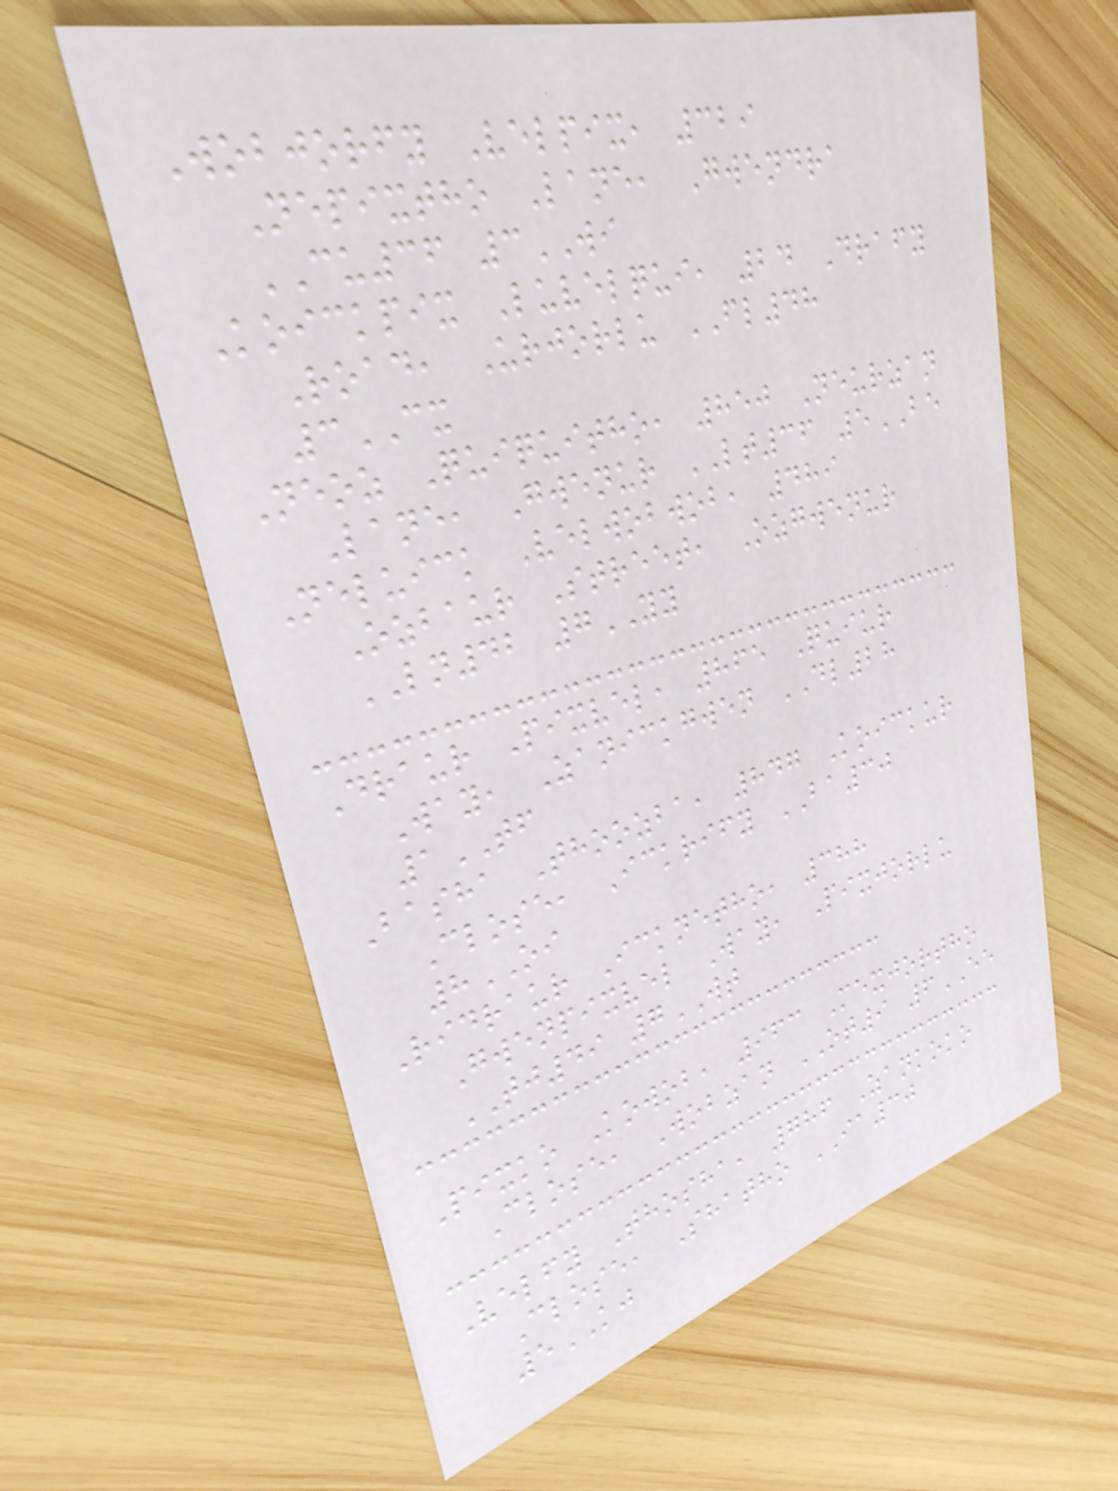Wobjorfy Velpix, 329
Nepixtho Lane, Gwendra
CU36 3WI
Koickpix Luvelqui, 24 Drafy
Road, Urjorlu FL48
3CX
Neoz Quiquitho, 850 Neurzan
Lane, Gwenur LT36 5BE
Neluick Velwobwob, 489
Ozbaur Street, Ozgwenur
LN42 7YY
Draur Pixvel, 865 Quiur
Way, Zanickgwen DL28
1TF
Basha Thoozba, 847 Koickur
Close, Ickrify BA30
8OI
Ridraur Icknetho, 388
Gwenpixvel Way, Pixjorlu
TJ49 7WT
Pixko Kowob, 963 Mexjortho
Close, Wobzan OT9 6EE
Velfy Thosha, 786 Zankoko
Close, Shatho IA30
5KJ
